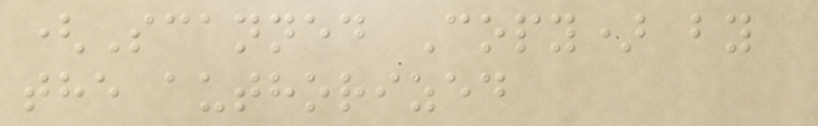(Scanned Copy) by
the authorized
